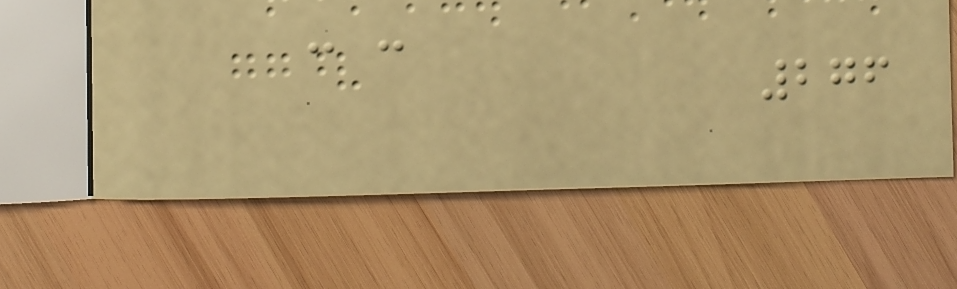- -
276
